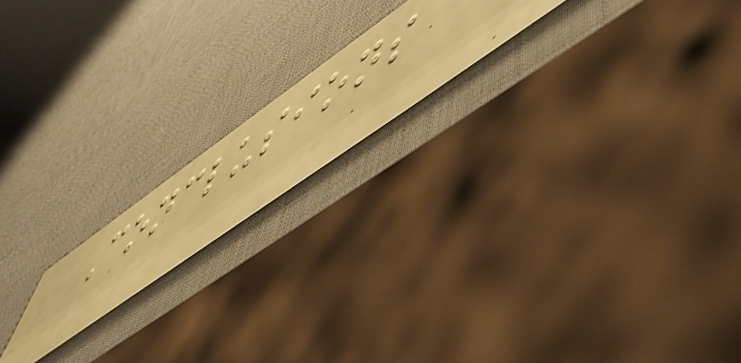Conclusions
